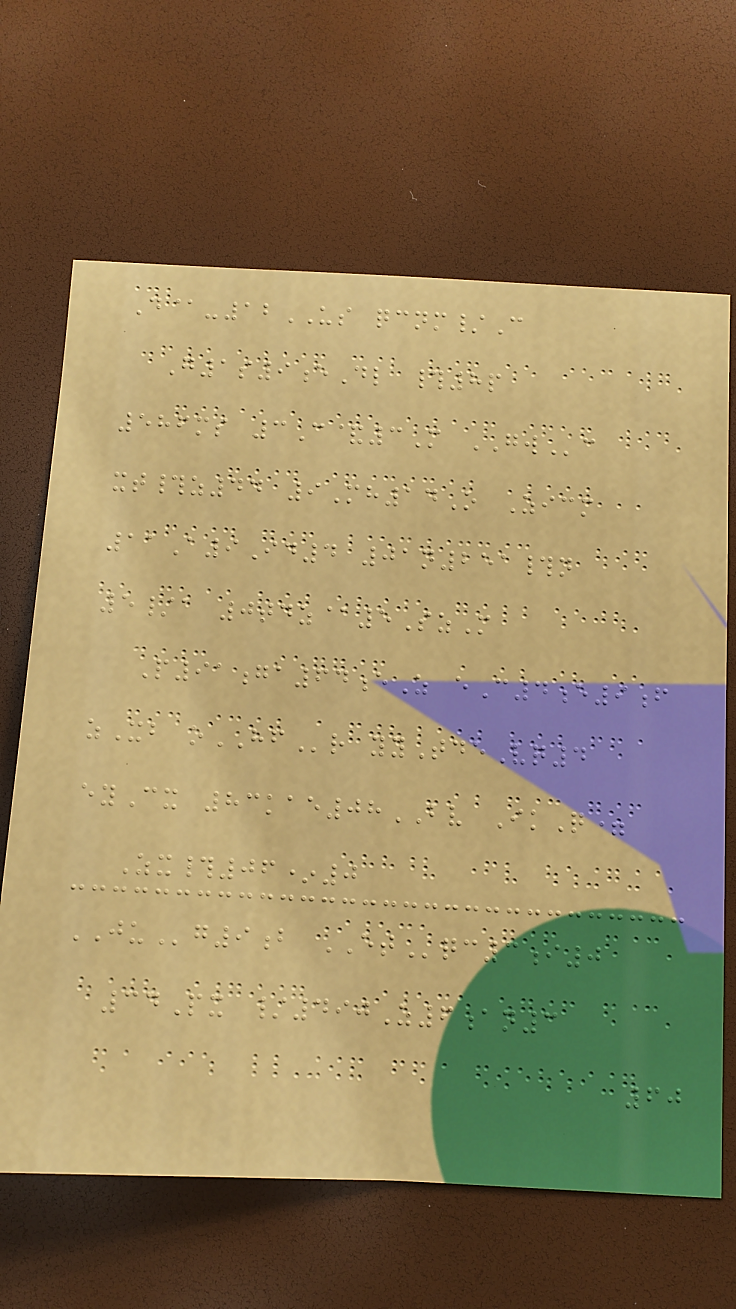D@-12US qcnm/C
G1s9eDl #8p
586ms 3C&3M GWc
xt#z44 9Mh14O Zicm
11A9Id4 01n251#n
5/a 0tdz@5SzM
P91ga64eZ eC4e9f
zXb oHFr yyTdeVq4
eyCx 83kae08BV IkQ=
Zx#06*0
JUg9b ETqc3i0
34Px /490Z6an3
60
